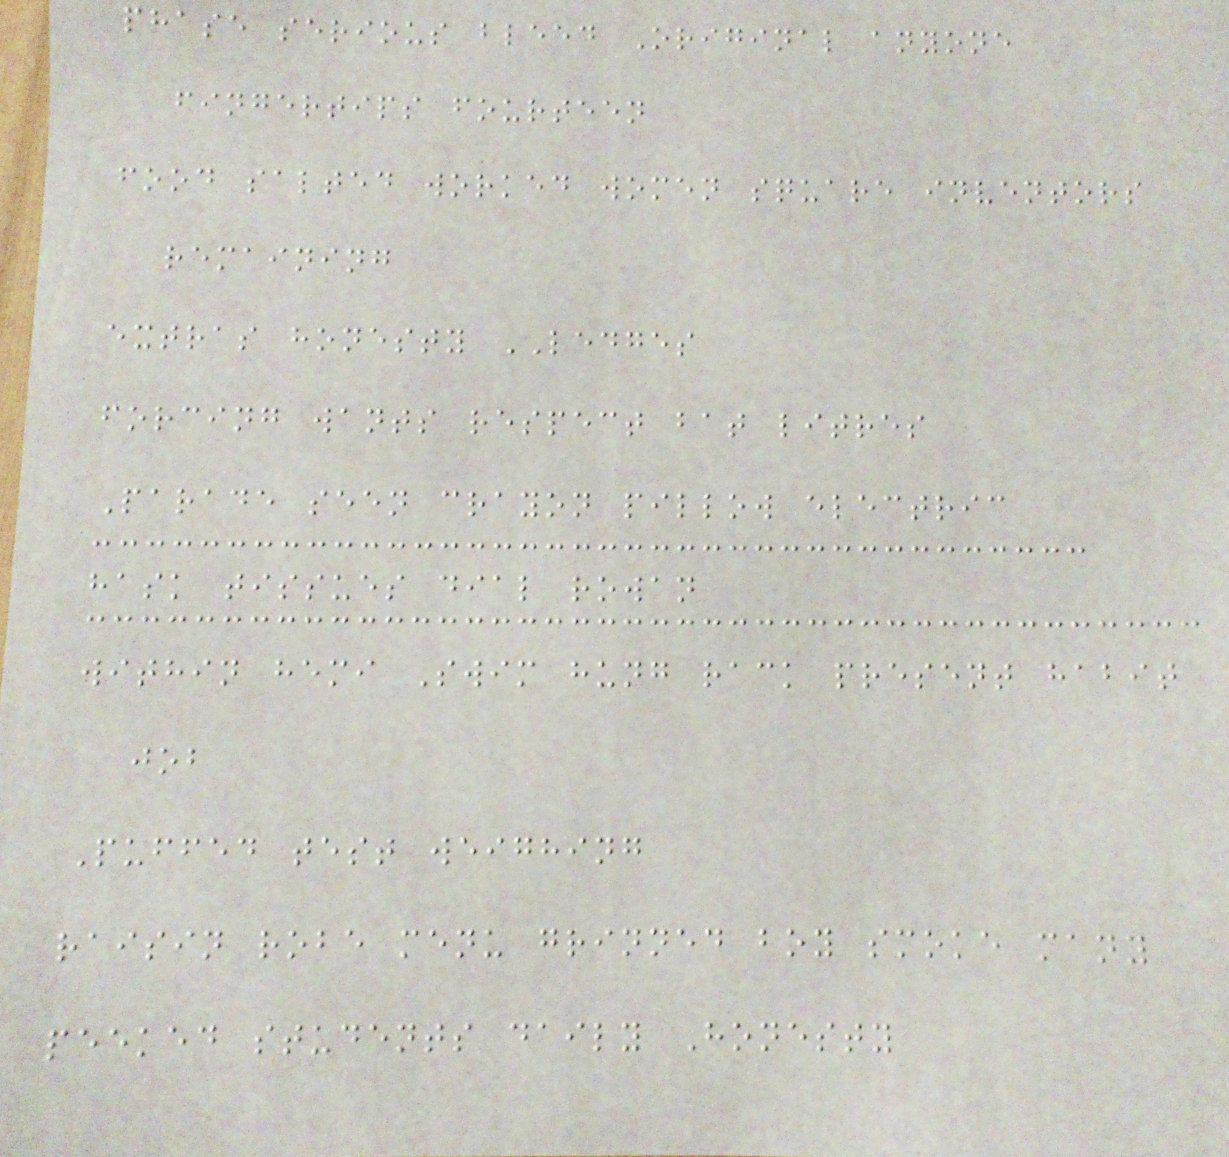phase serious bleed Original anyone
fingertips fourteen
food salted worked women square inventors
remaining
extras honesty LEDGES
forcing wants respect bat litres
Parade seen crayon pillow electric
hask tissues dial rowan
within hemi Swim hung rack present habit
job
Puffed test weighing
raisin robe menu grinned boy smoke many
peeked students daily Honesty
